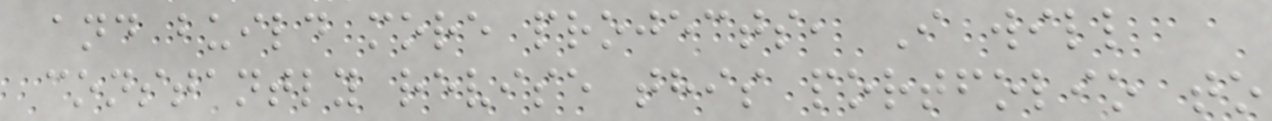and build more projects, I will
constantly revise this portfolio to
